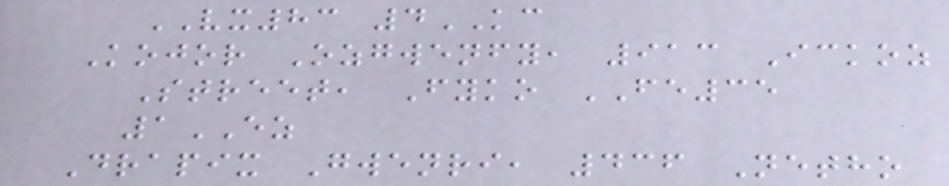VX83 4KC
Kojor Ozgwenfy, 913 Ickoz
Street, Fyko FE35
1EZ
Drapix Gwenri, 436 Netho
